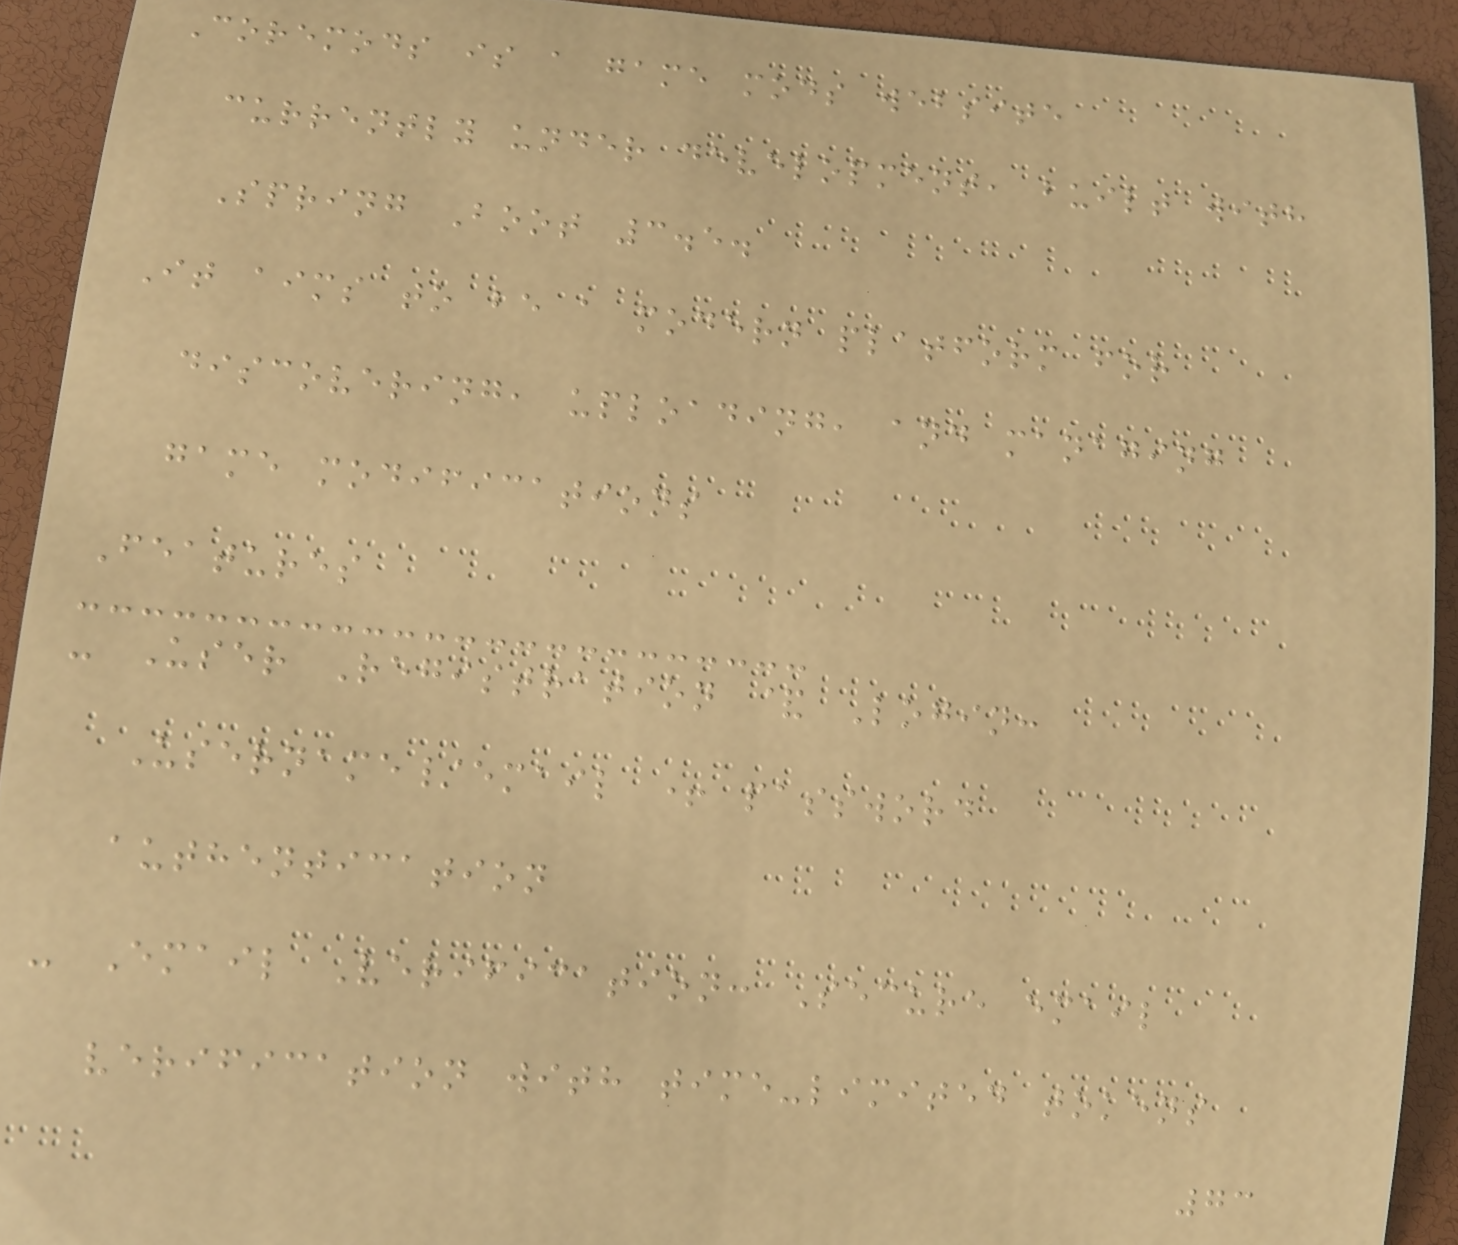Coremods is a game mods website
currently under development, built with
Spring Boot 3.5.
It aims to be a modern platform for
discovering, uploading, and managing
game modifications
Features
- User Registration & Login:
Username/email + password
authentication
- Email Verification: Secure email
verification with time-limited tokens
73
